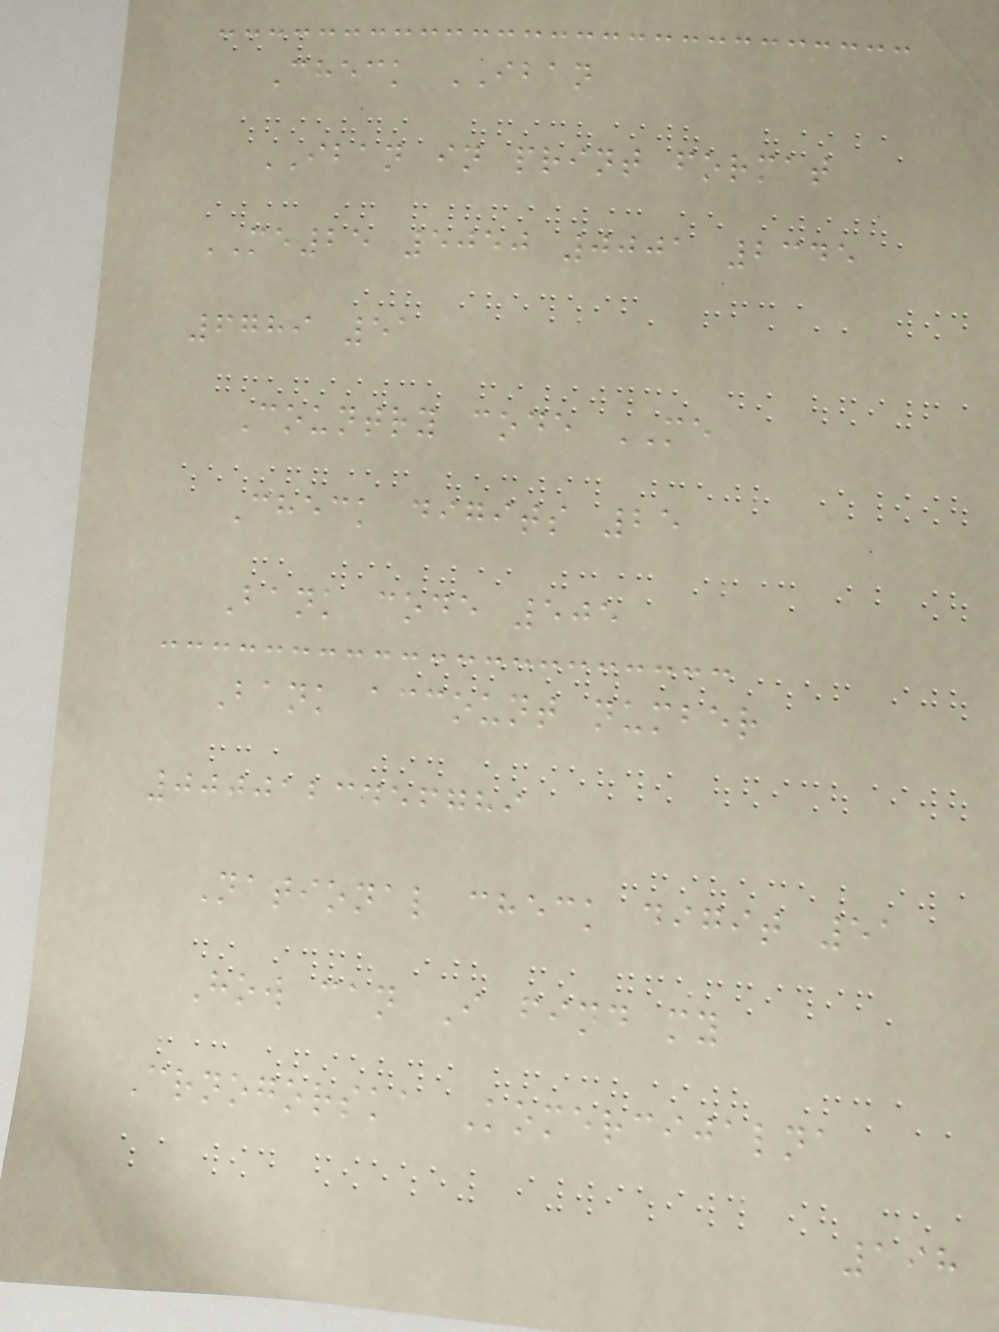Check IBAN
IBAN in print format
ME25 5050 0001 2345
6789 51
Country code ME
Check digits 25
Bank code 505
Bank account number
0000123456789
National check digit 51
How can I find my
Crnogorska Komercijalna
198
